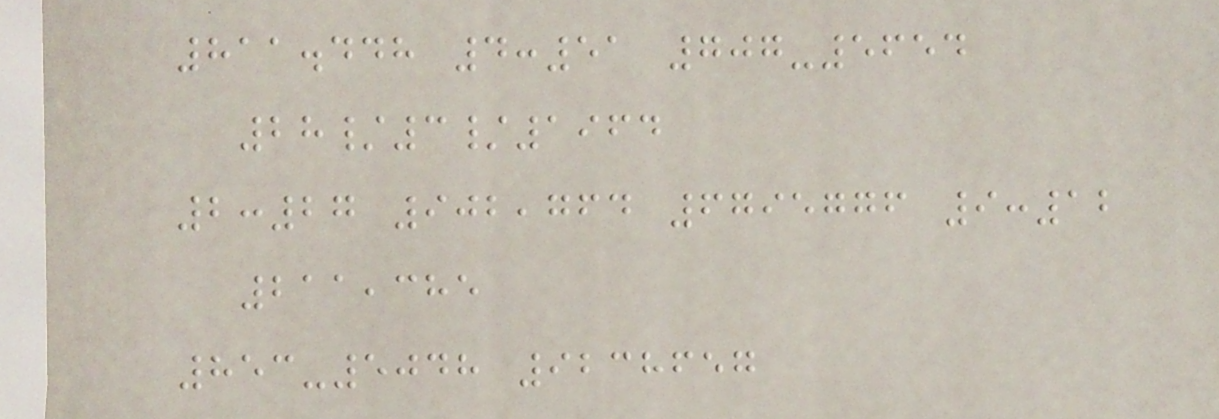811.448 4:51 707-5654
28/3/1964
2:27 902,764 6795776 9:12
211,385
853-5048 9238657
